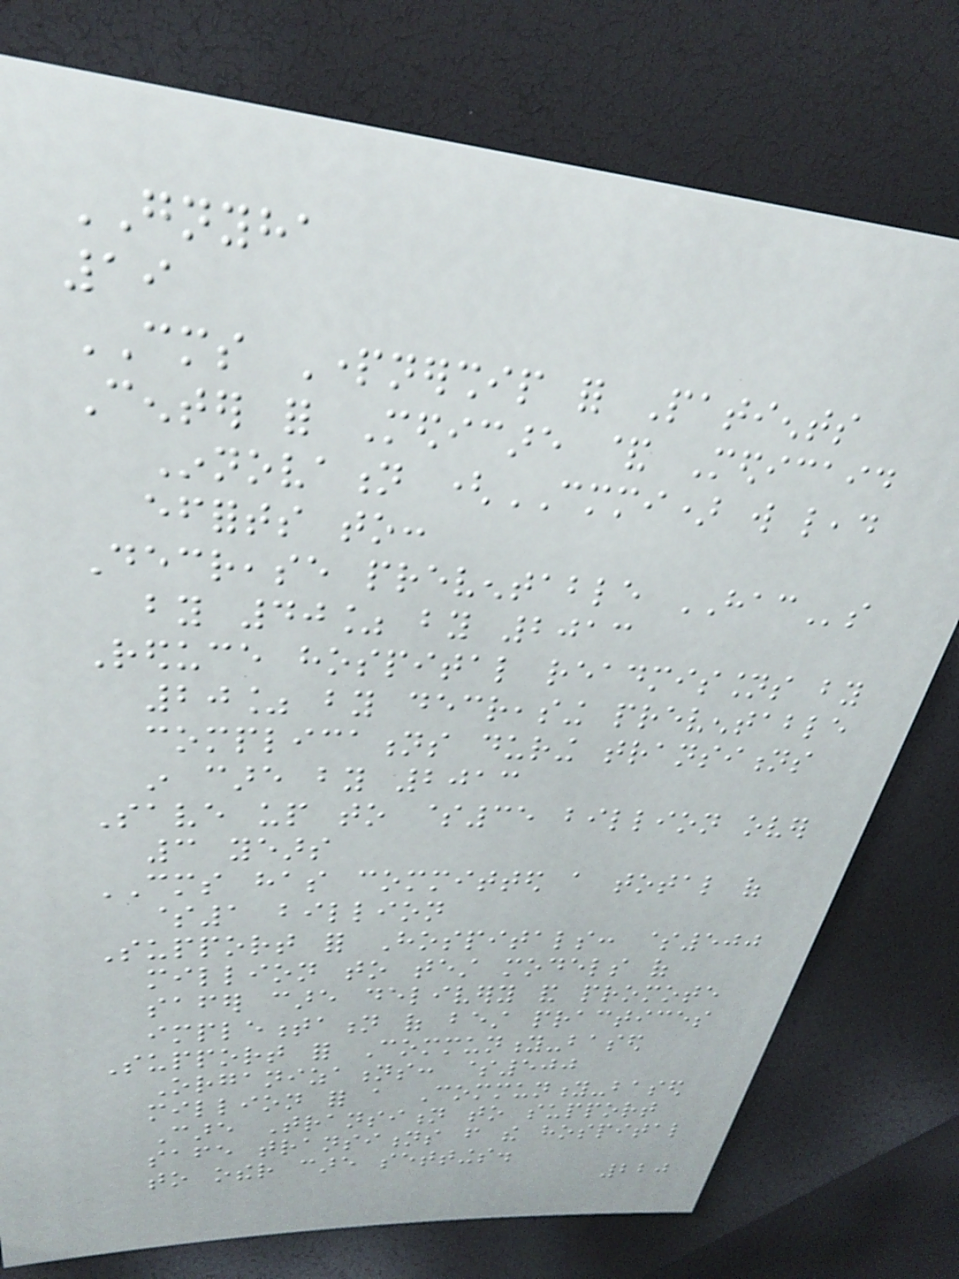GNYHA
19
CMS Partnership for Patients
Center for Medicare & Medicaid
Innovation (CMMI) will lead
efforts to:
Decrease preventable HACs
by 40% by 2013
Reduce hospital readmissions by
20% by decreasing preventable
complications during transitions
in care by 2013
Save up to $35 billion over
3 years
CMS has committed a total of
$1 billion
Support for Hospitals: $500
million to test models of
safer care delivery and promote
implementation of best practices
Support for Community-based
Organizations: $500
million for a Community-based
Care Transition to support
safe transitions from the hospital
to other care settings.
220
